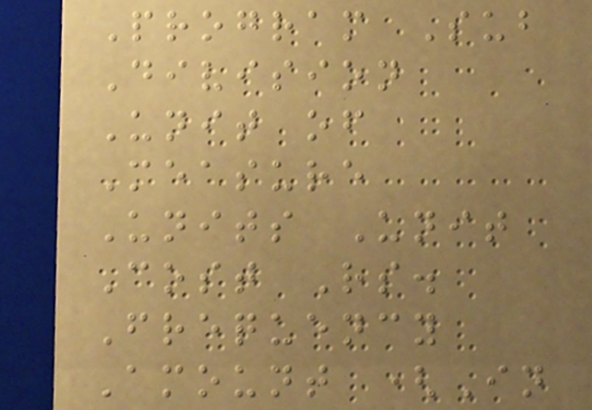Program Sub
Division
Unit of
Measure
Units Unit
Cost Rs.
Frequency
Amount (In
